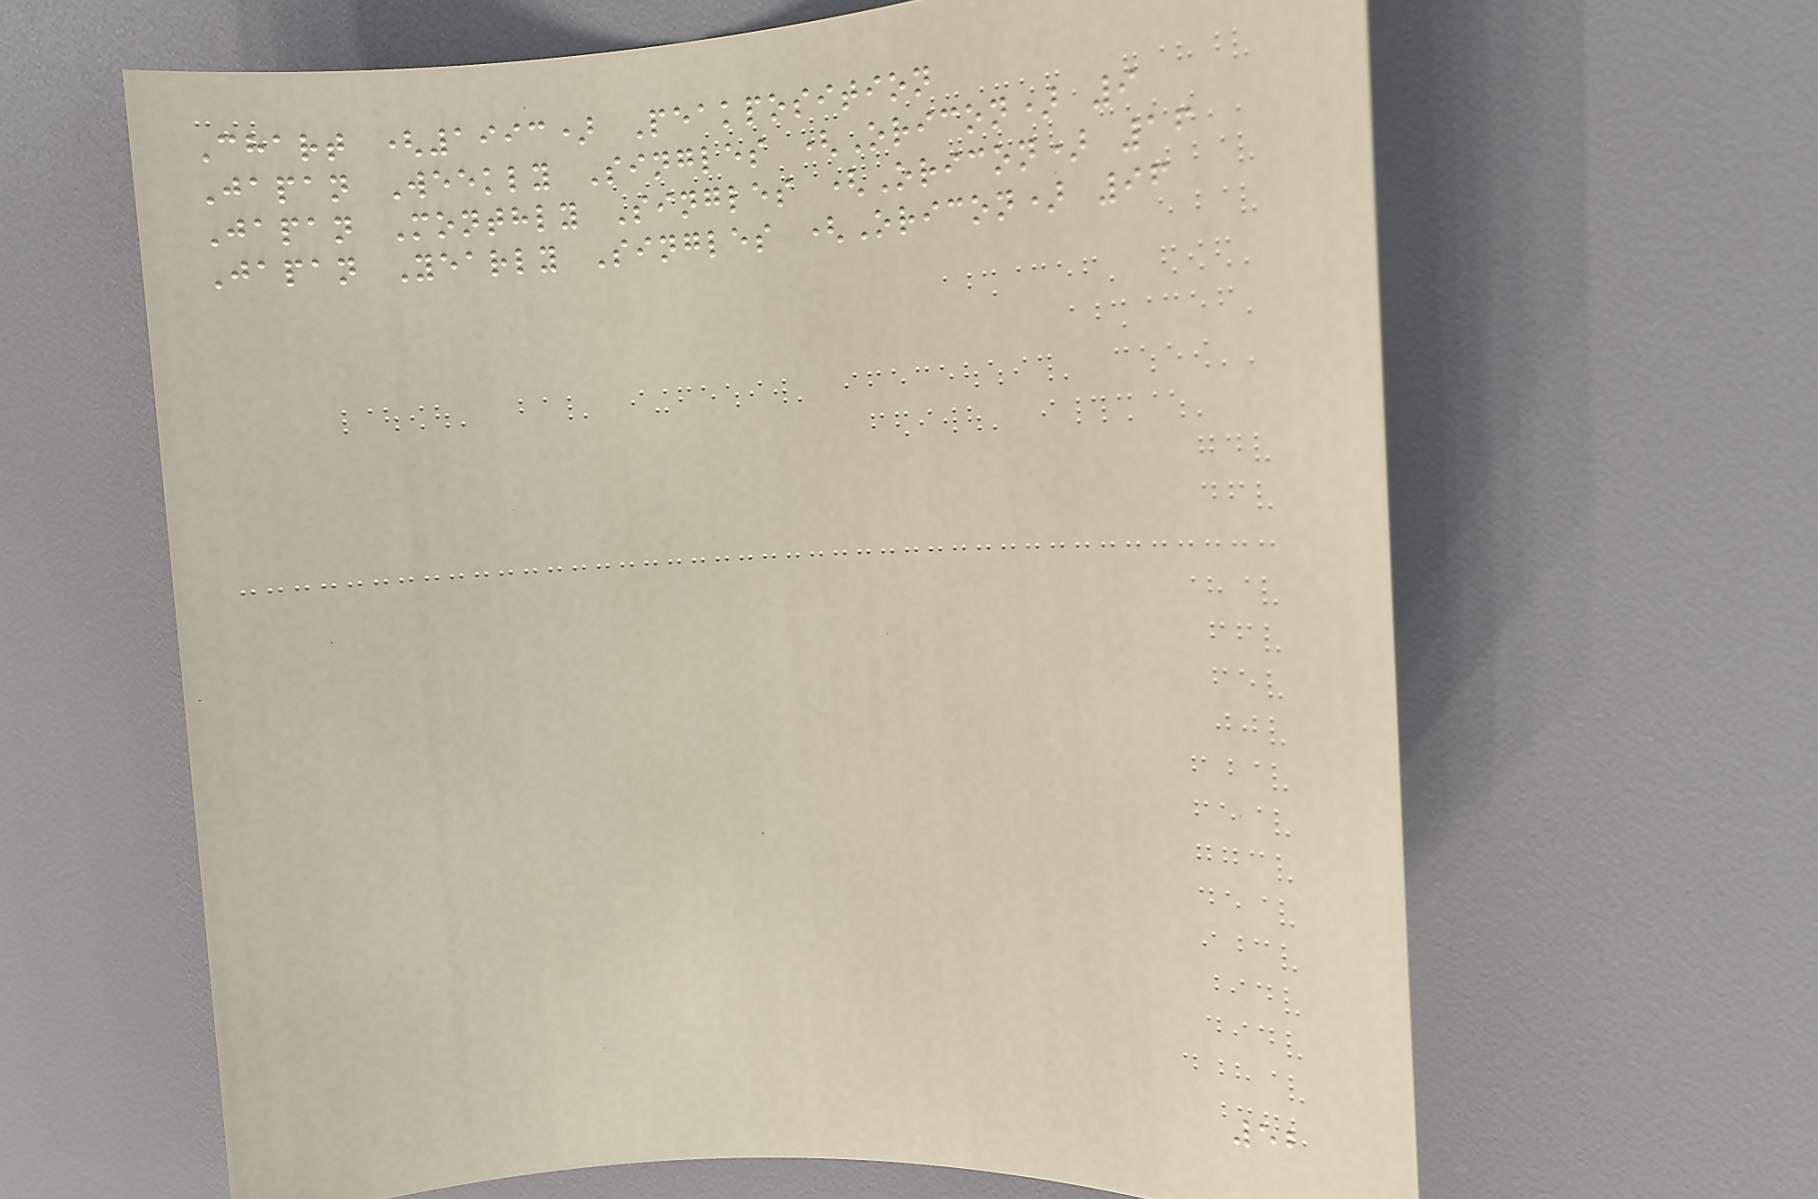Chart (1993) Peakposition
Japan Weekly Singles (Oricon) 9
Japan Monthly Singles (Oricon) 16
Japan Yearly Singles (Oricon) 96
52
